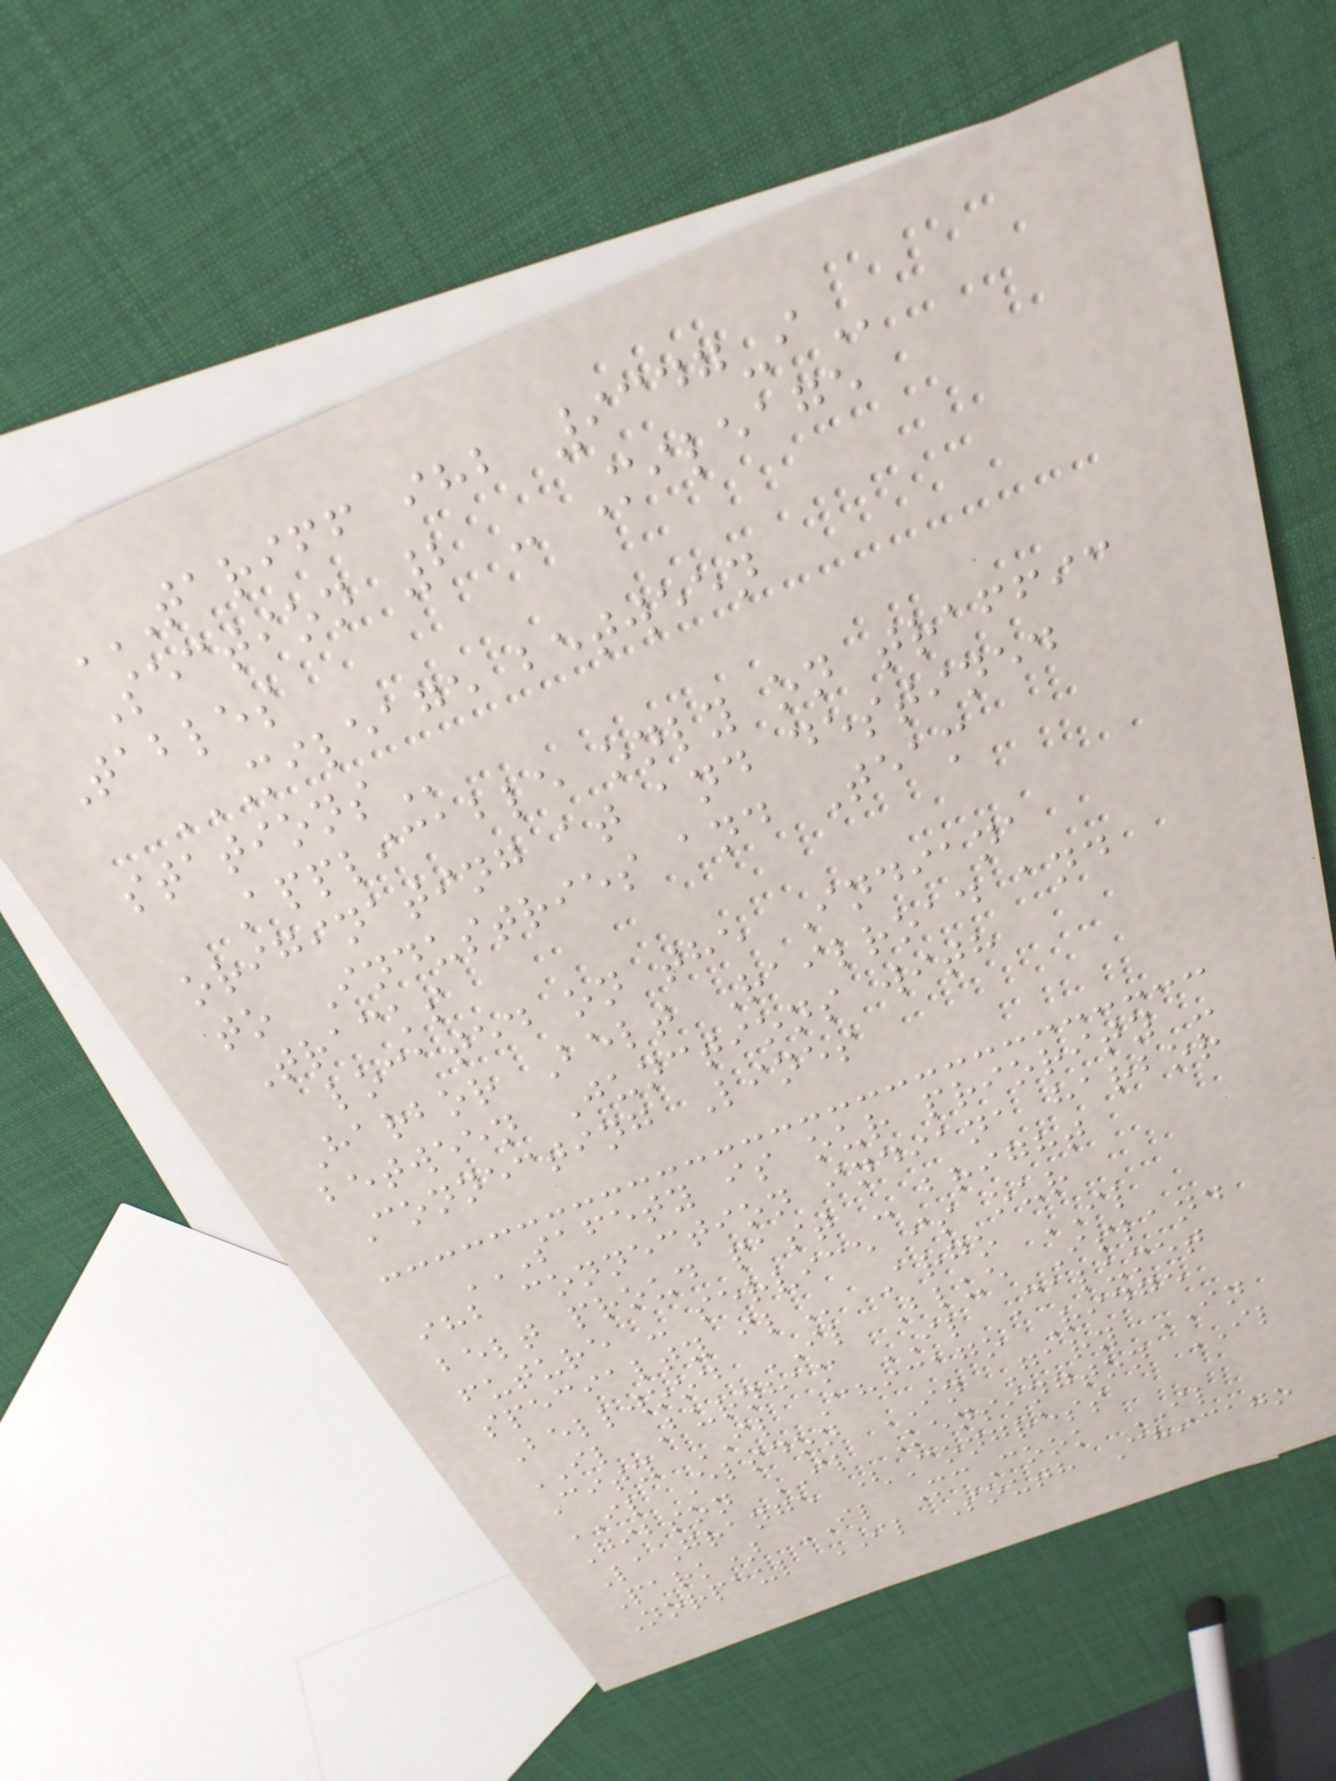TARIFF IHB 9347-I
Section 2 - Mileage
Tables
MILEAGE BETWEEN
STATIONS
Applicable only on traffic
originating at and destined
to Industries and Team
Tracks
located on the Indiana
Harbor Belt Railroad and
between Junctions with
Connecting Lines
SAFETY IS OUR PRIORITY -
IHB CONNECTION INDIANA HARBOR
BELT PROUD PAST - BRIGHT
FUTURE - SERVICE IS OUR
SPECIALTY IL Argo IL
Bellwood IL Blue Island
IL Burnham IL Calumet
City IL Chicago Ridge
IL Elsdon IN Gary IN
Gibson IL Kensington IL
LaGrange (Congress
Park) IL McCook IL
Norpaul IL South Chicago
